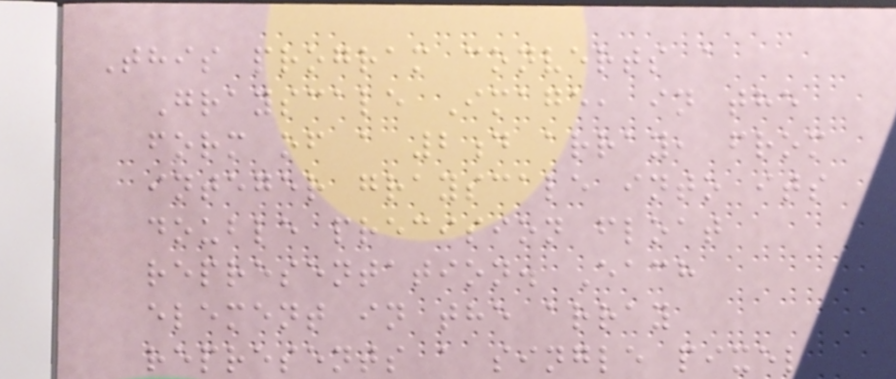This program converts a
Grayscale Image, in the
form of a 2d array, from
integer grayscale into its
double precision float
representation. Each
element in the array
represents a single pixel
